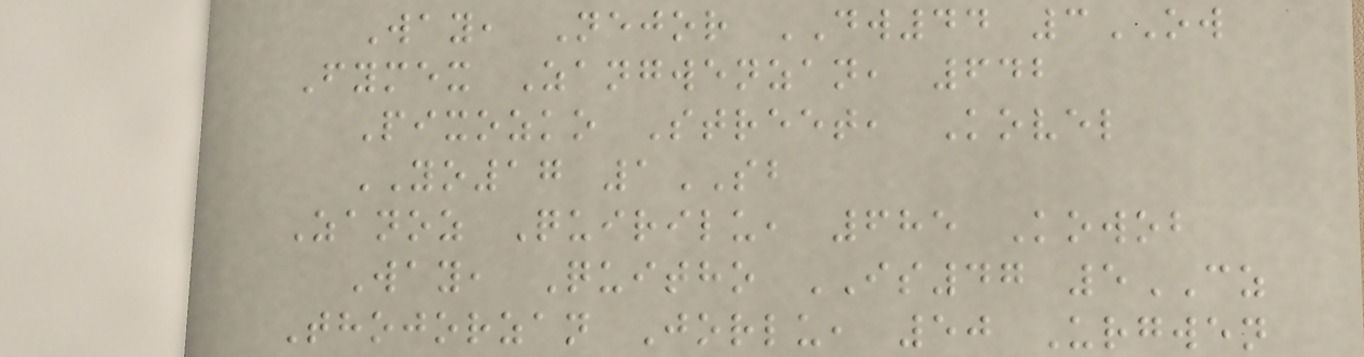Way, Nejor DW44 3OW
Fymex Zangwenzan, 642
Pixozko Street, Kovel
YO17 1SB
Zanoz Quirilu, 685 Kowob
Way, Quitho IS47 5CZ
Thojorzan Jorlu, 50 Urgwen
